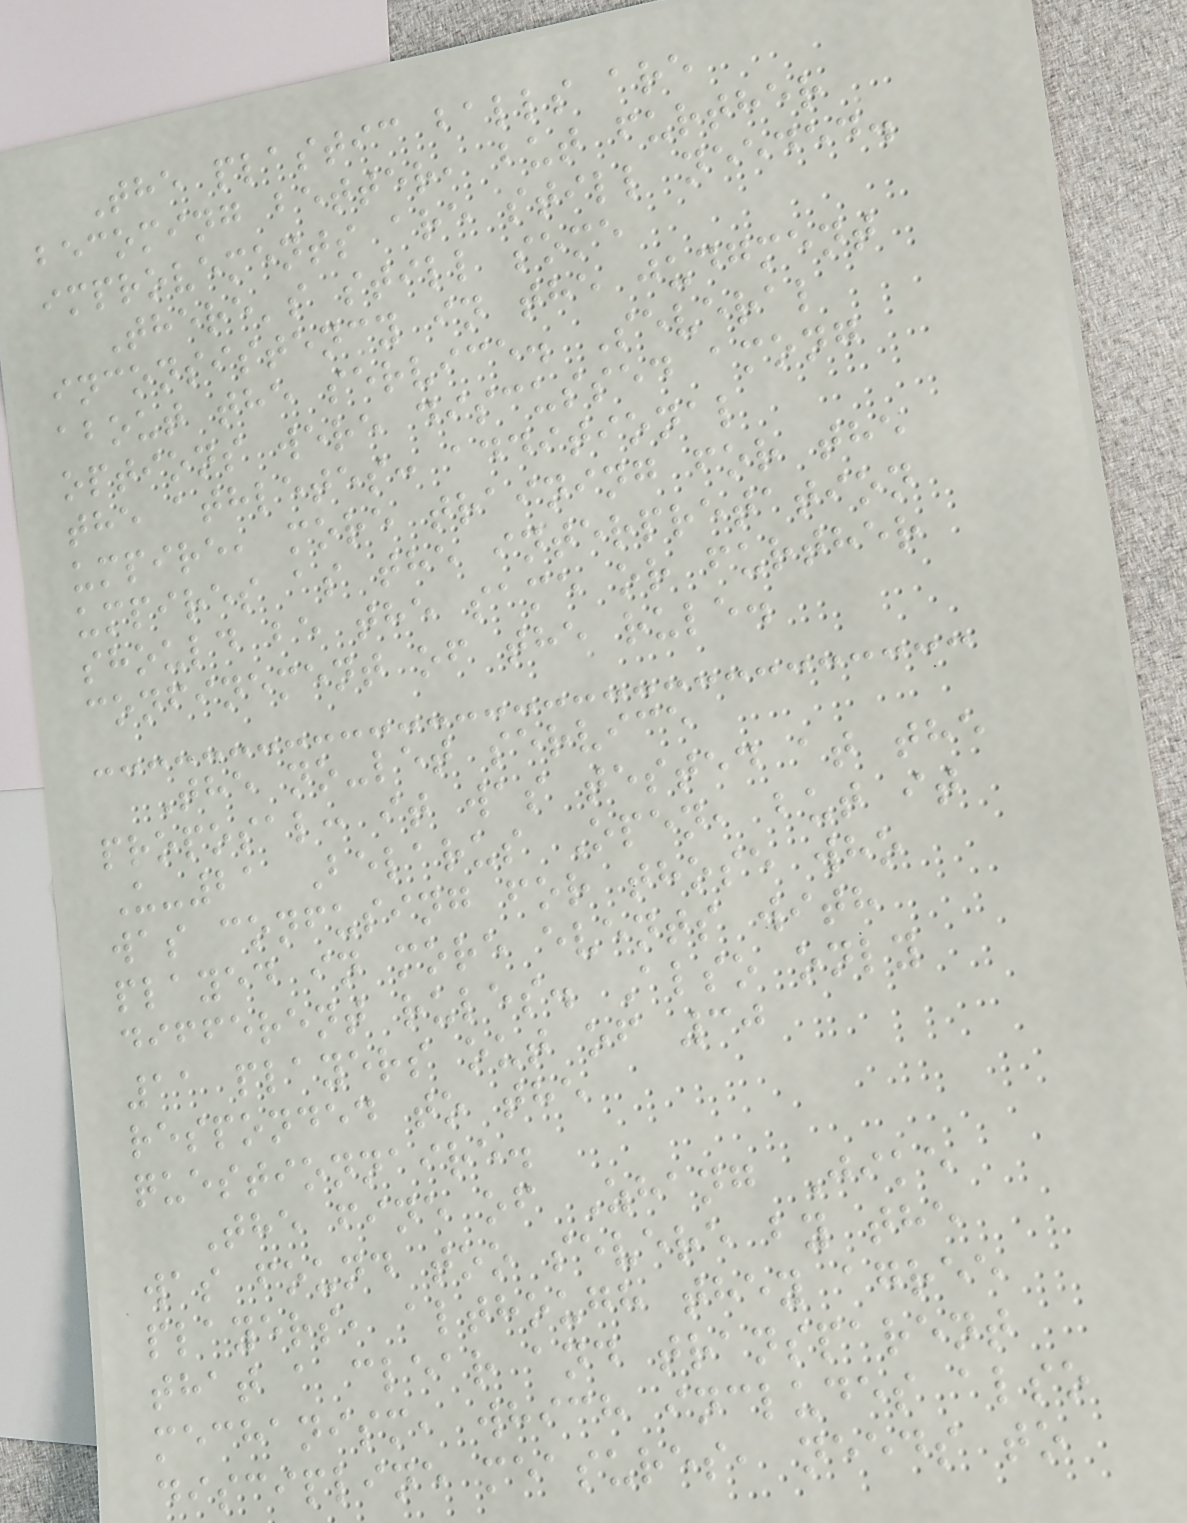The plastic balls are
becoming better, but further
improvements are still needed.
There's still some
inconsistency in the judgment
about the service. Several
options were discussed among
the athletes: additional
umpire, more training for the
umpires as the interpretation
should be the same or further
confinement of the rule.
The no-let service
proposal: it was tested at the
U-21 Belarus Open, but it
was confusing for those who
played in more events with
different rules. Also only
11 players out of 30
responded to the
questionnaire.
The fine of Zhang Jike
was found too severe by the
players, although they agree
that a clear and transparent
mechanism, which includes also
discipline measures, needs to
